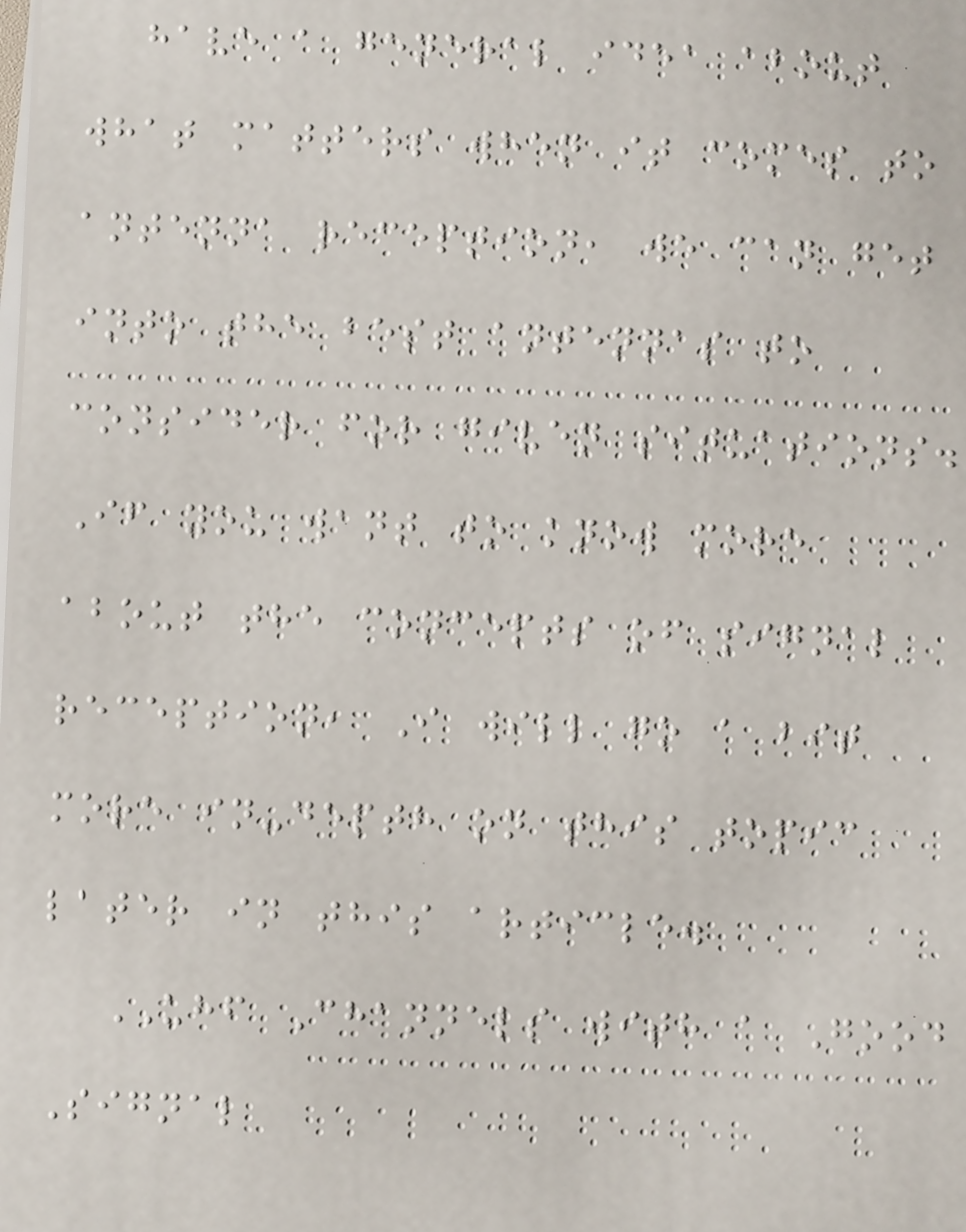have a general idea about
what matters when it comes to
antenna reception, we can get
into the best antennas to
consider for given situations.
If you want to know more
about the concepts of signal
reception, I will go a bit
more in-depth on this topic
later in this article.
UHF Channels with a Good
Signal
